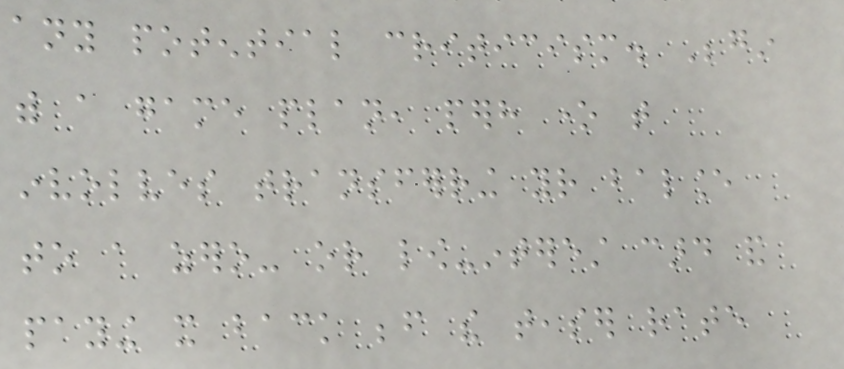any potential criticism. Begin
with a game plan, perhaps one that
involves transferring your balance
to a zero- or low-interest card and
paying it back before the teaser rate
